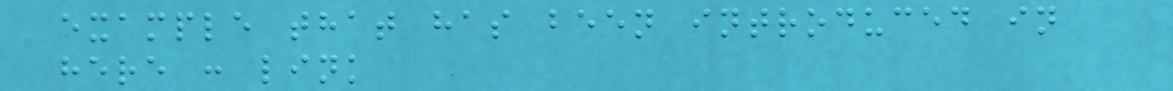example that has been introduced in
here : link
